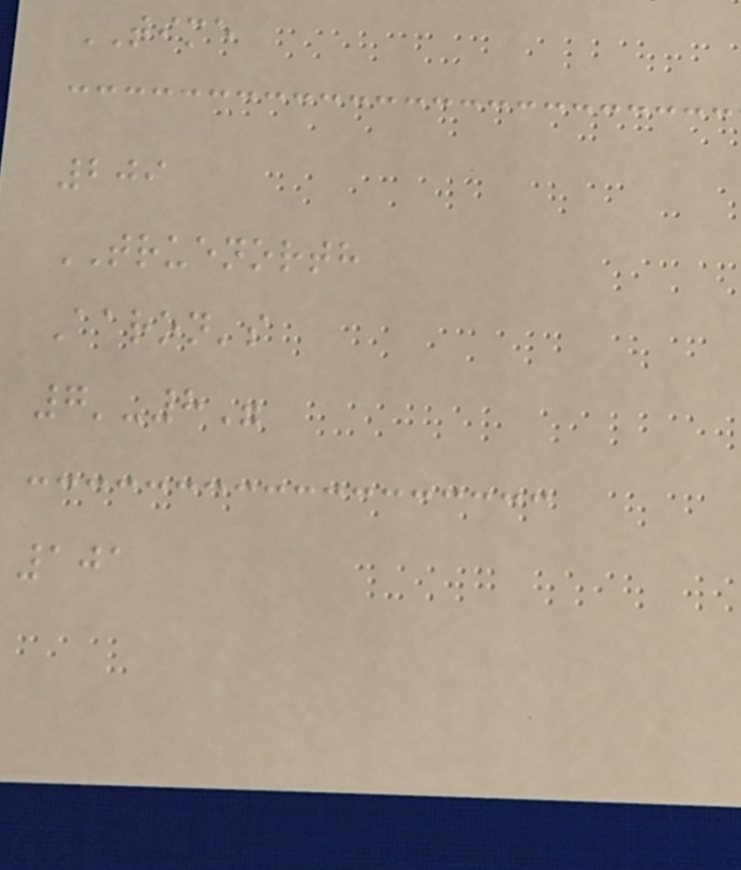TIME
209
TRUENORTH
Aaron's
7'-8"
101
